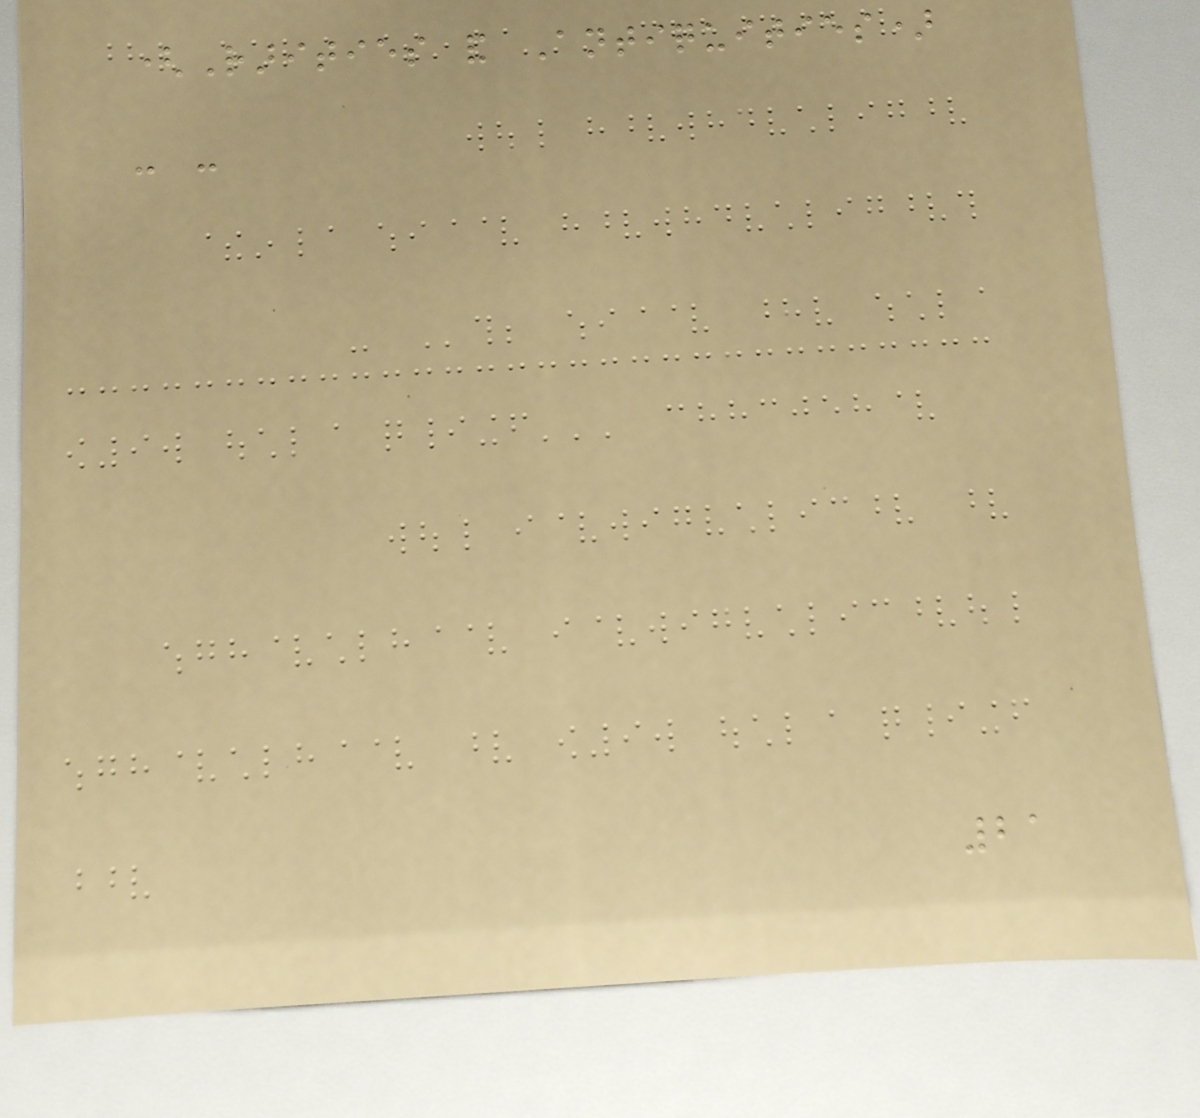(Rarities and Antiquities)
- -
21
